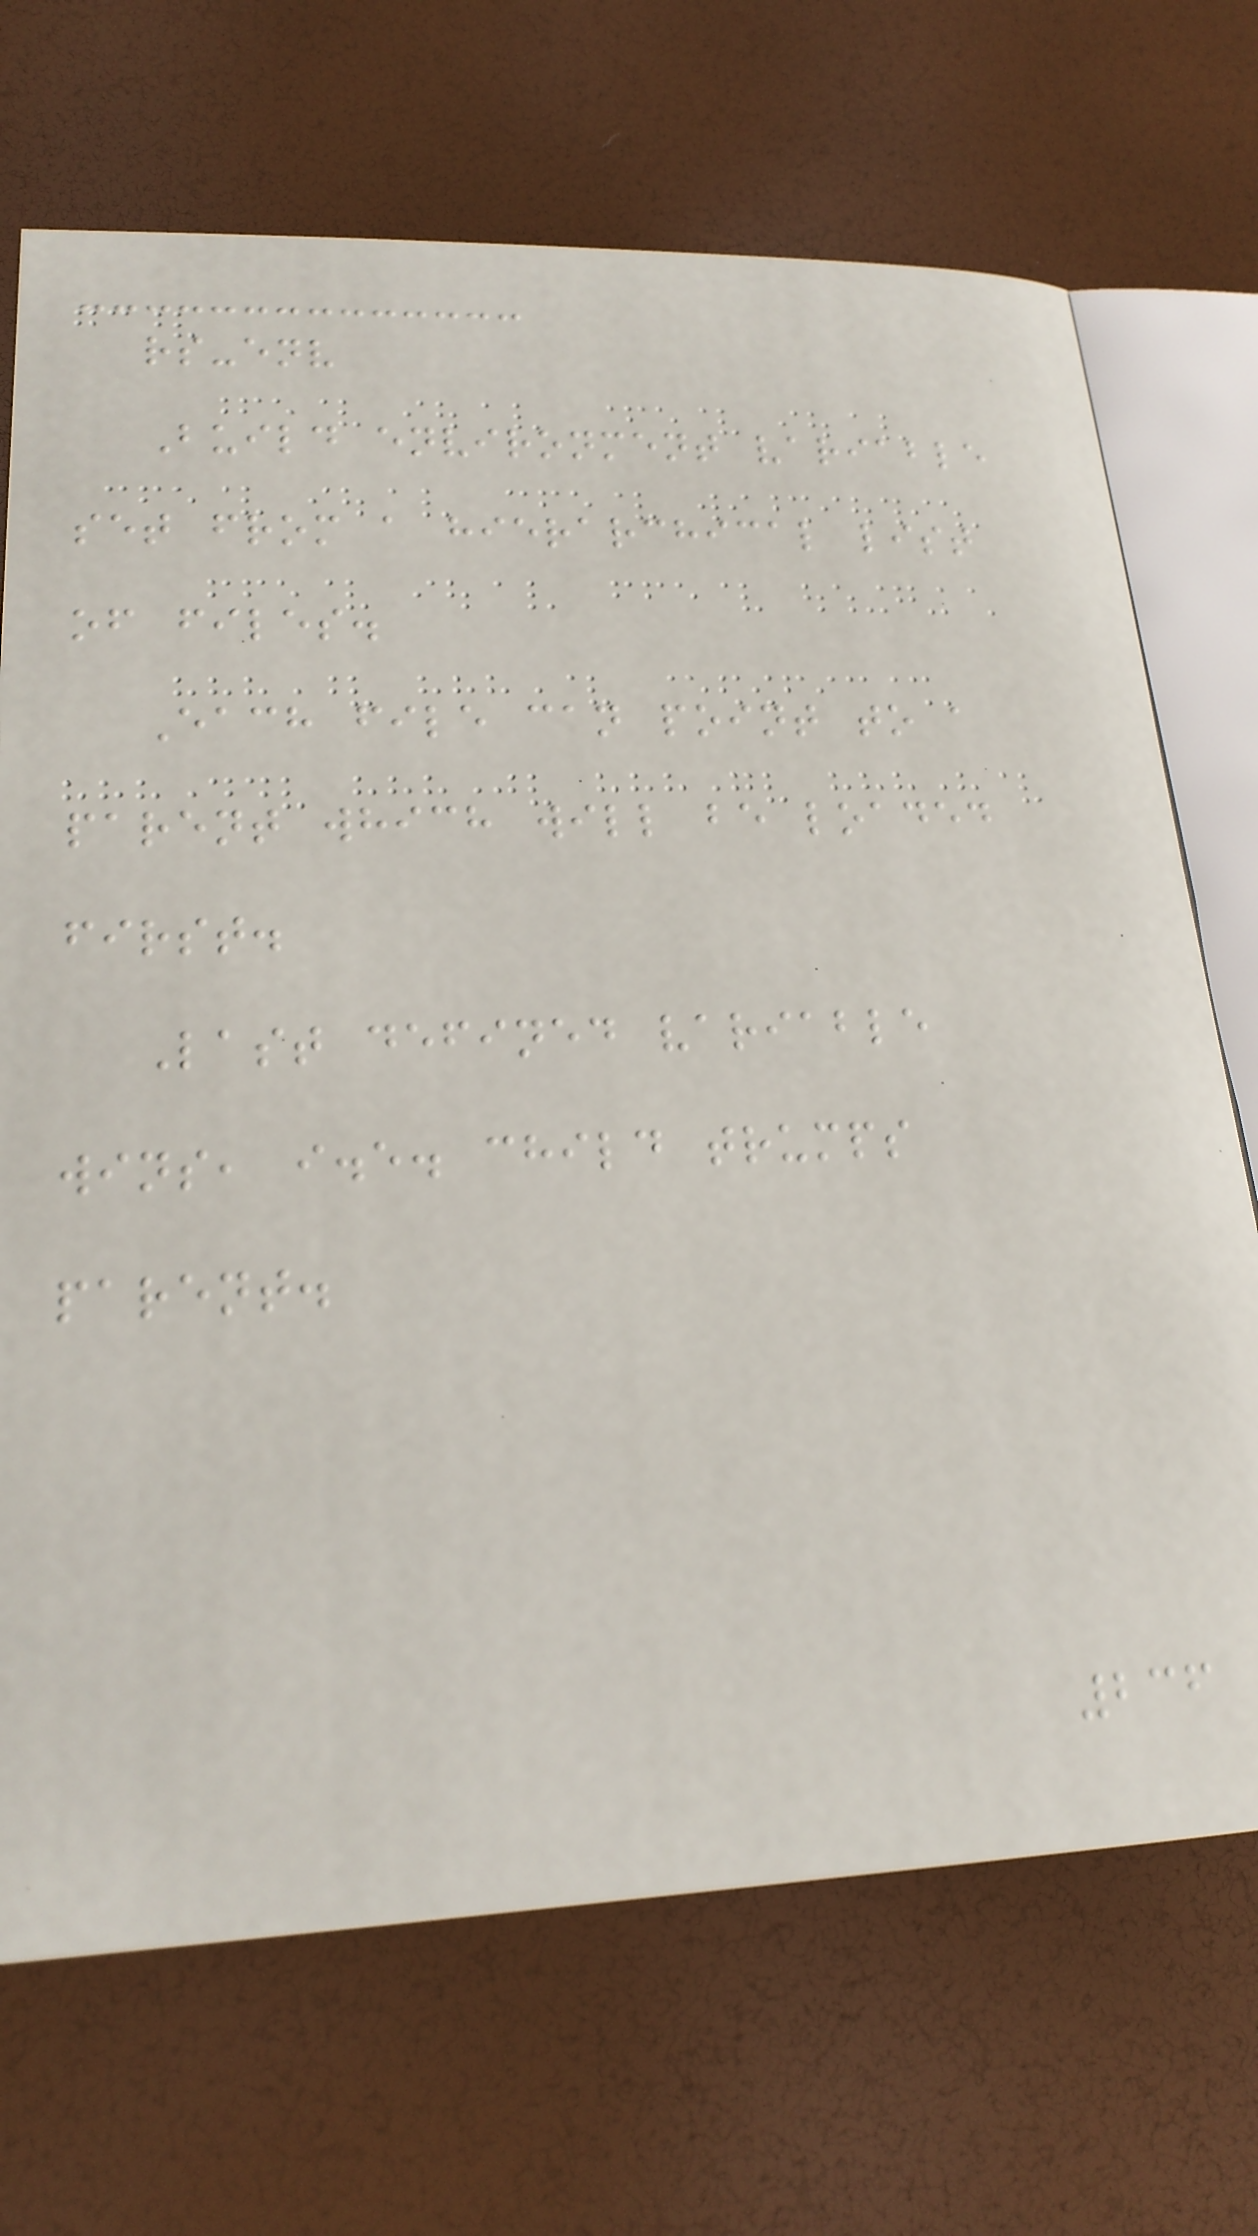rs-env
Build environment variable
set from a hierarchical list
of files.
Each file can point to a
parent which will be loaded
first.
Last defined variable
wins, i.e. child trumps
parent.
236
